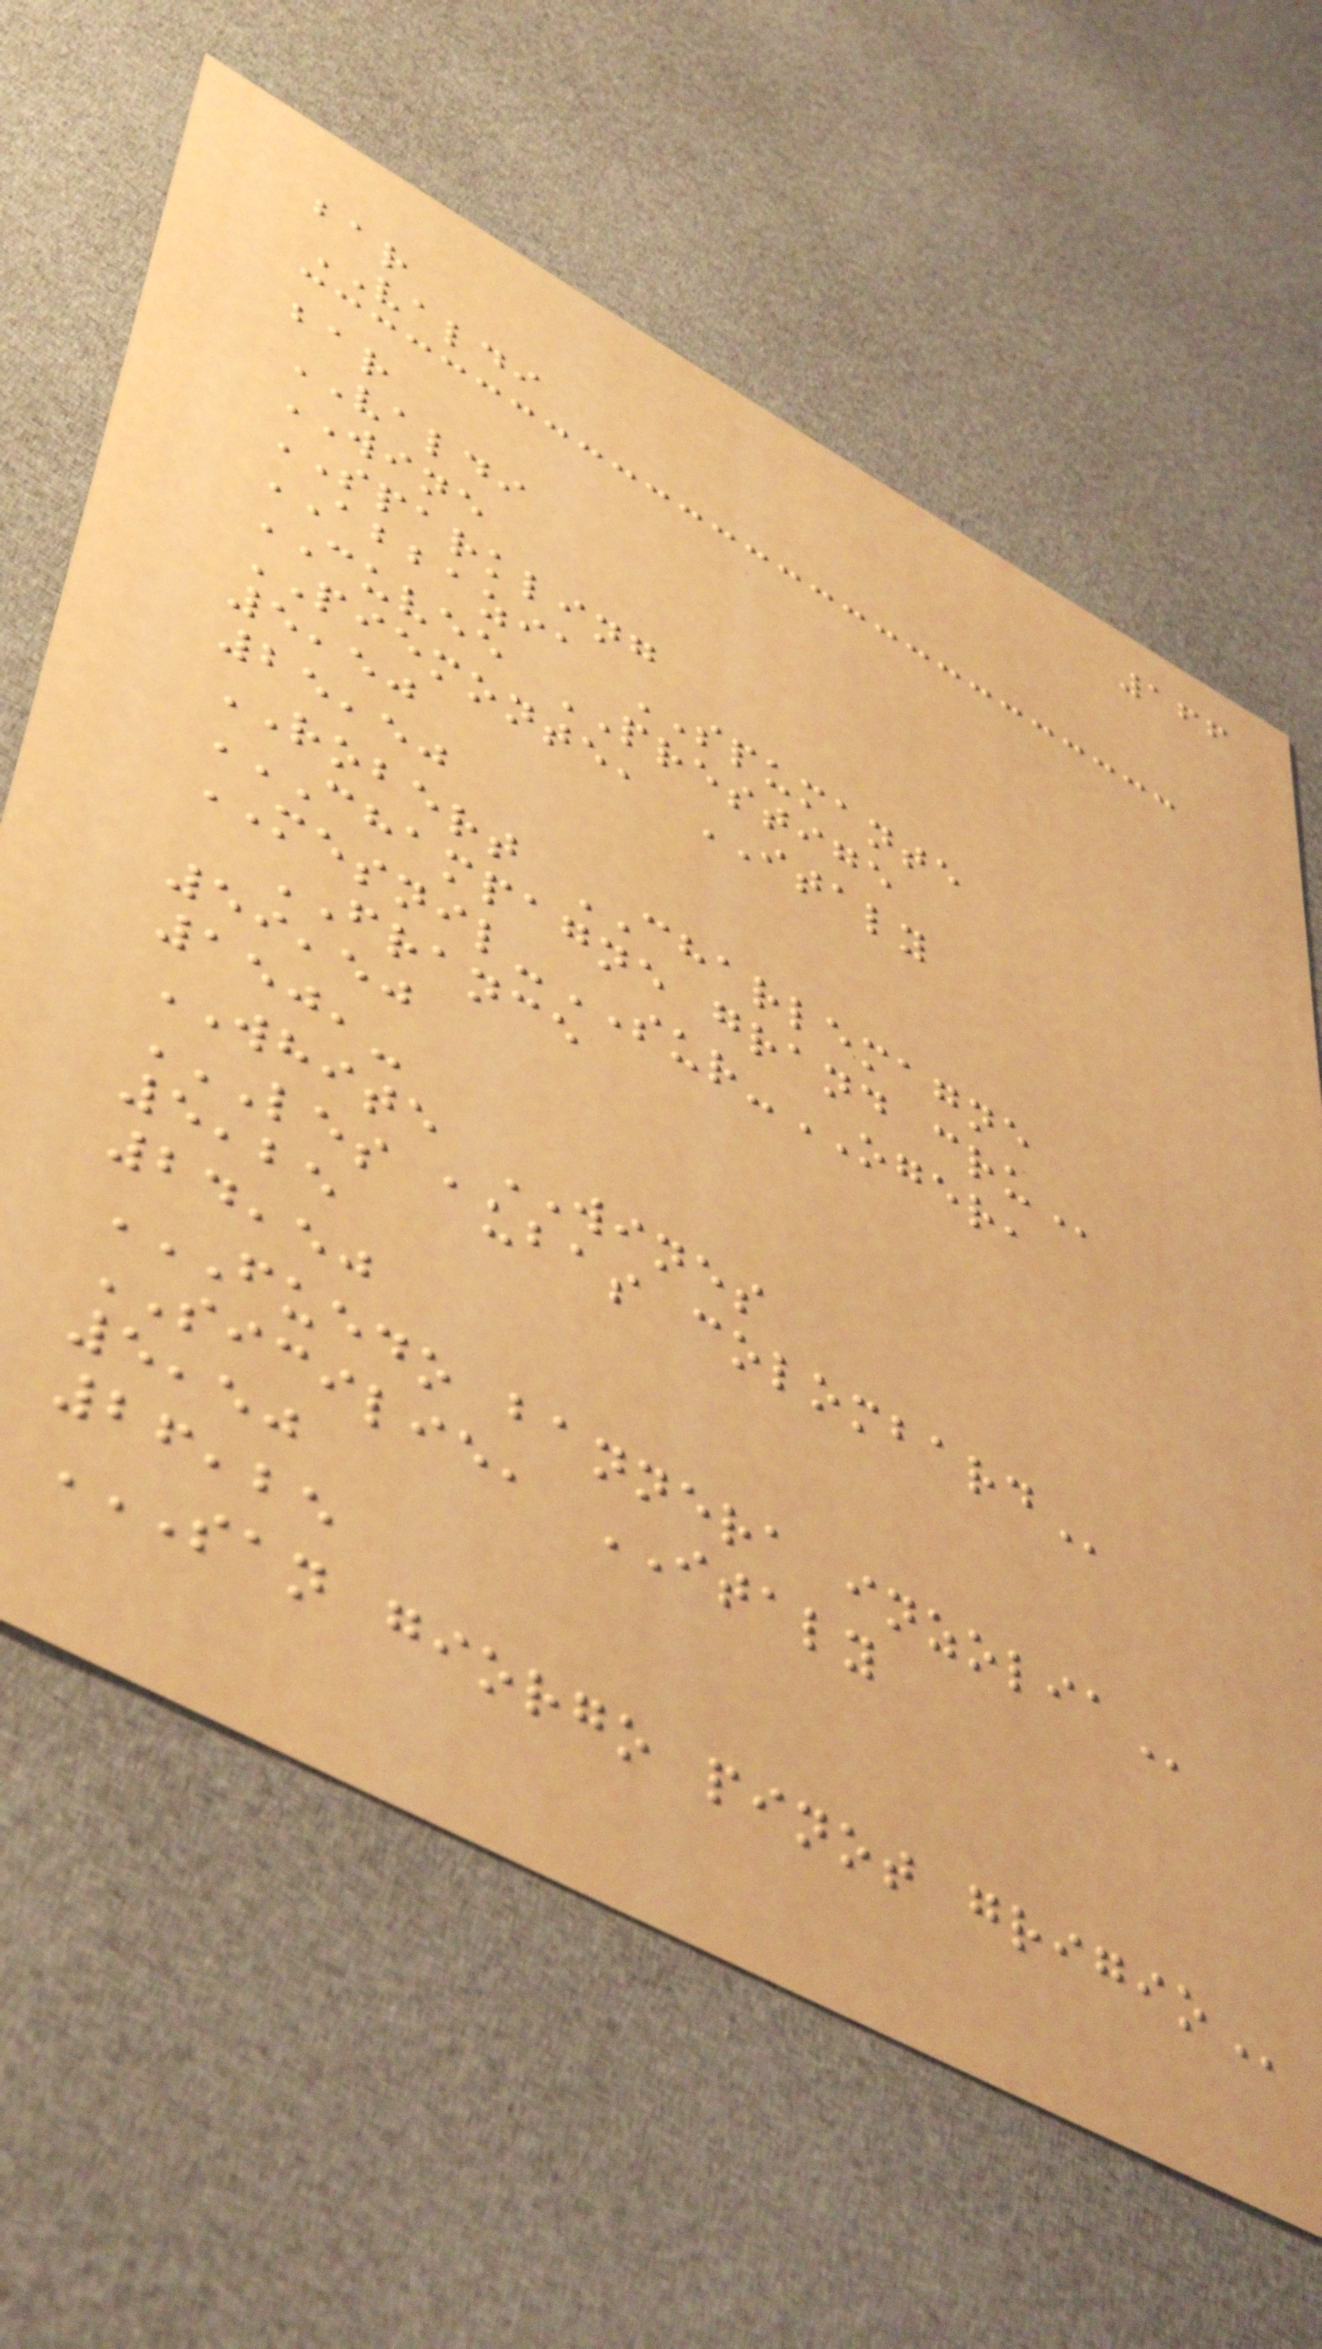166
bar
VALDI
bar
VALDI
WINE
SPARKLING
ABBAZIA SPUMANTE
CUVEE PRESTIGE
PIEMONTE, ITALY
5,50
25,50
ROBERT CHARLEMAGNE
CHAMPAGNE GRAND CRU
MESNIL-SUR-OGER,
FRANCE
59,50
150,-
WHITE WINES
LES AUBAS COLOMBARD
5,25
24,50
FUEDO BANNERA INZOLIA
SICILIE, ITALY
5,50
26,25
SAN GIORGO PINOT GRIGIO
